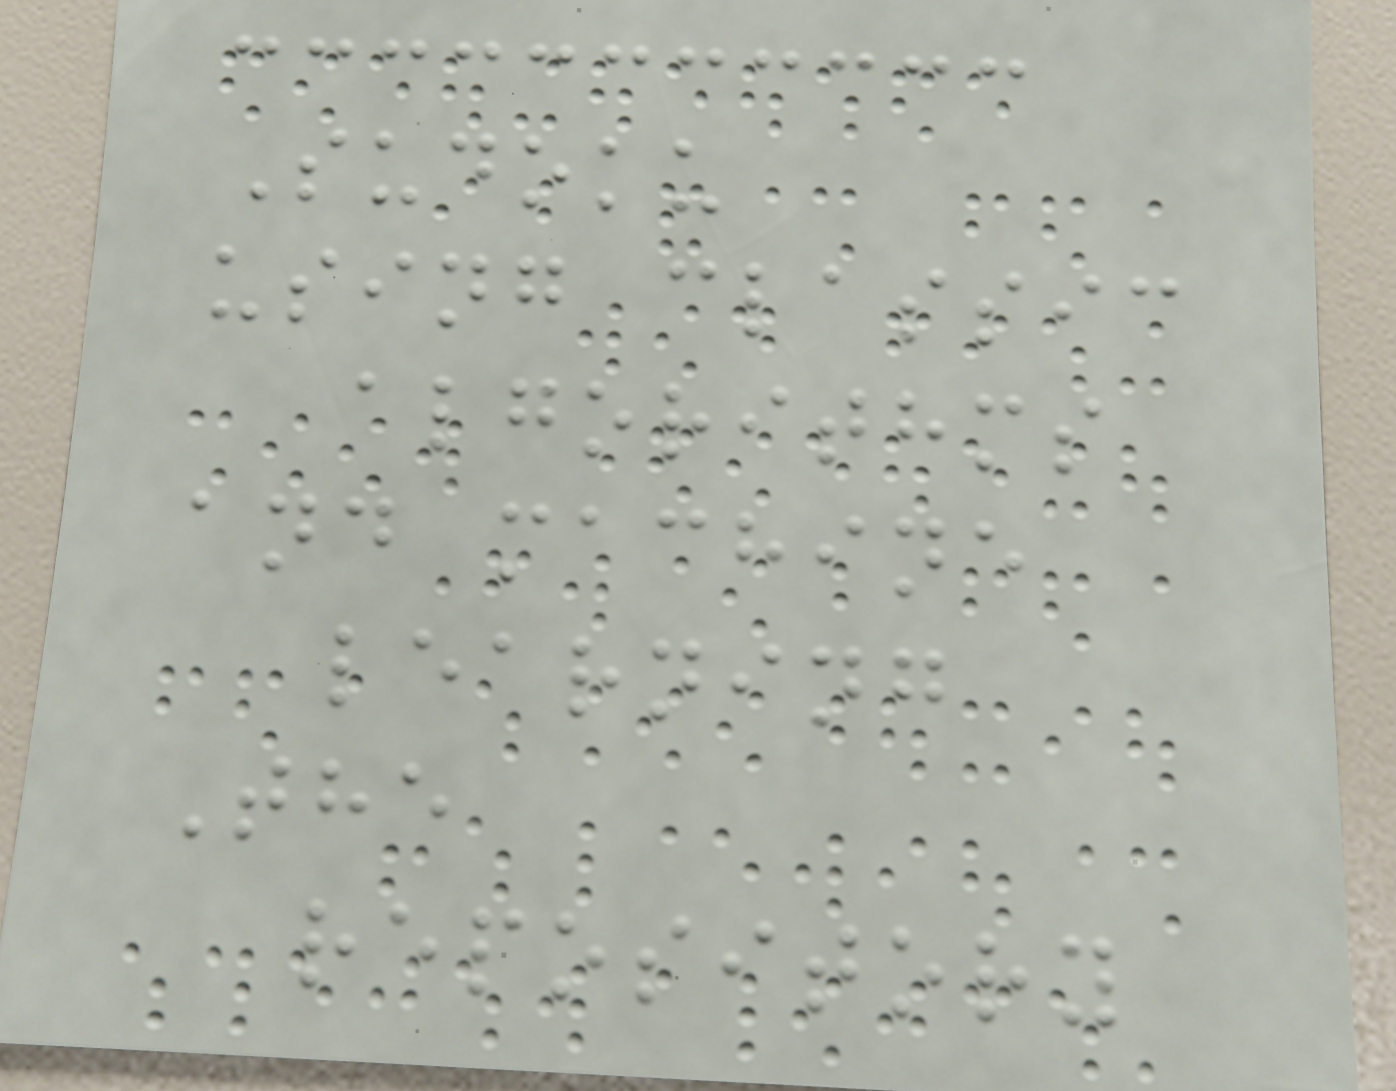Sudoku
using classic
algorithms
and machine
learning
The
repository
